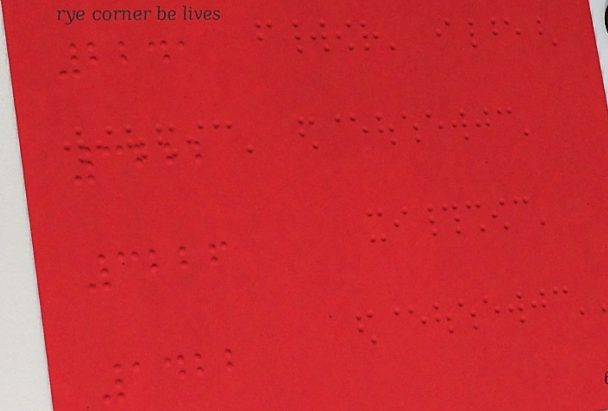2241
3222
3226
1422
